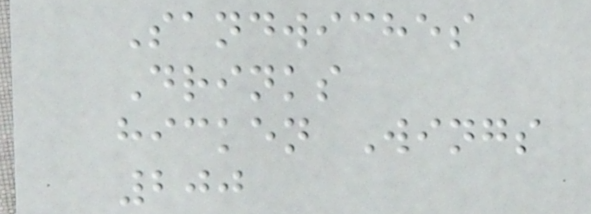Sandwiches
Drinks
hicken Wings
200
